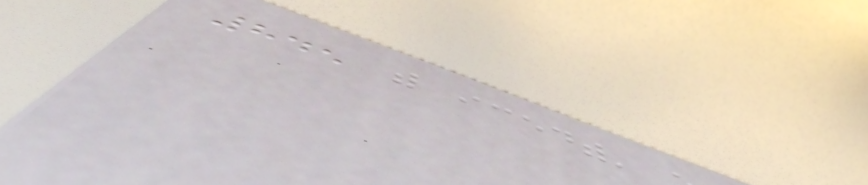845
